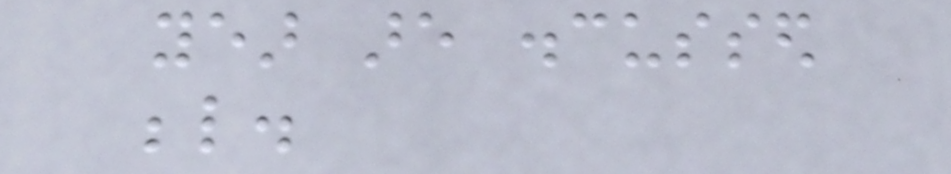year are discussed
below.
